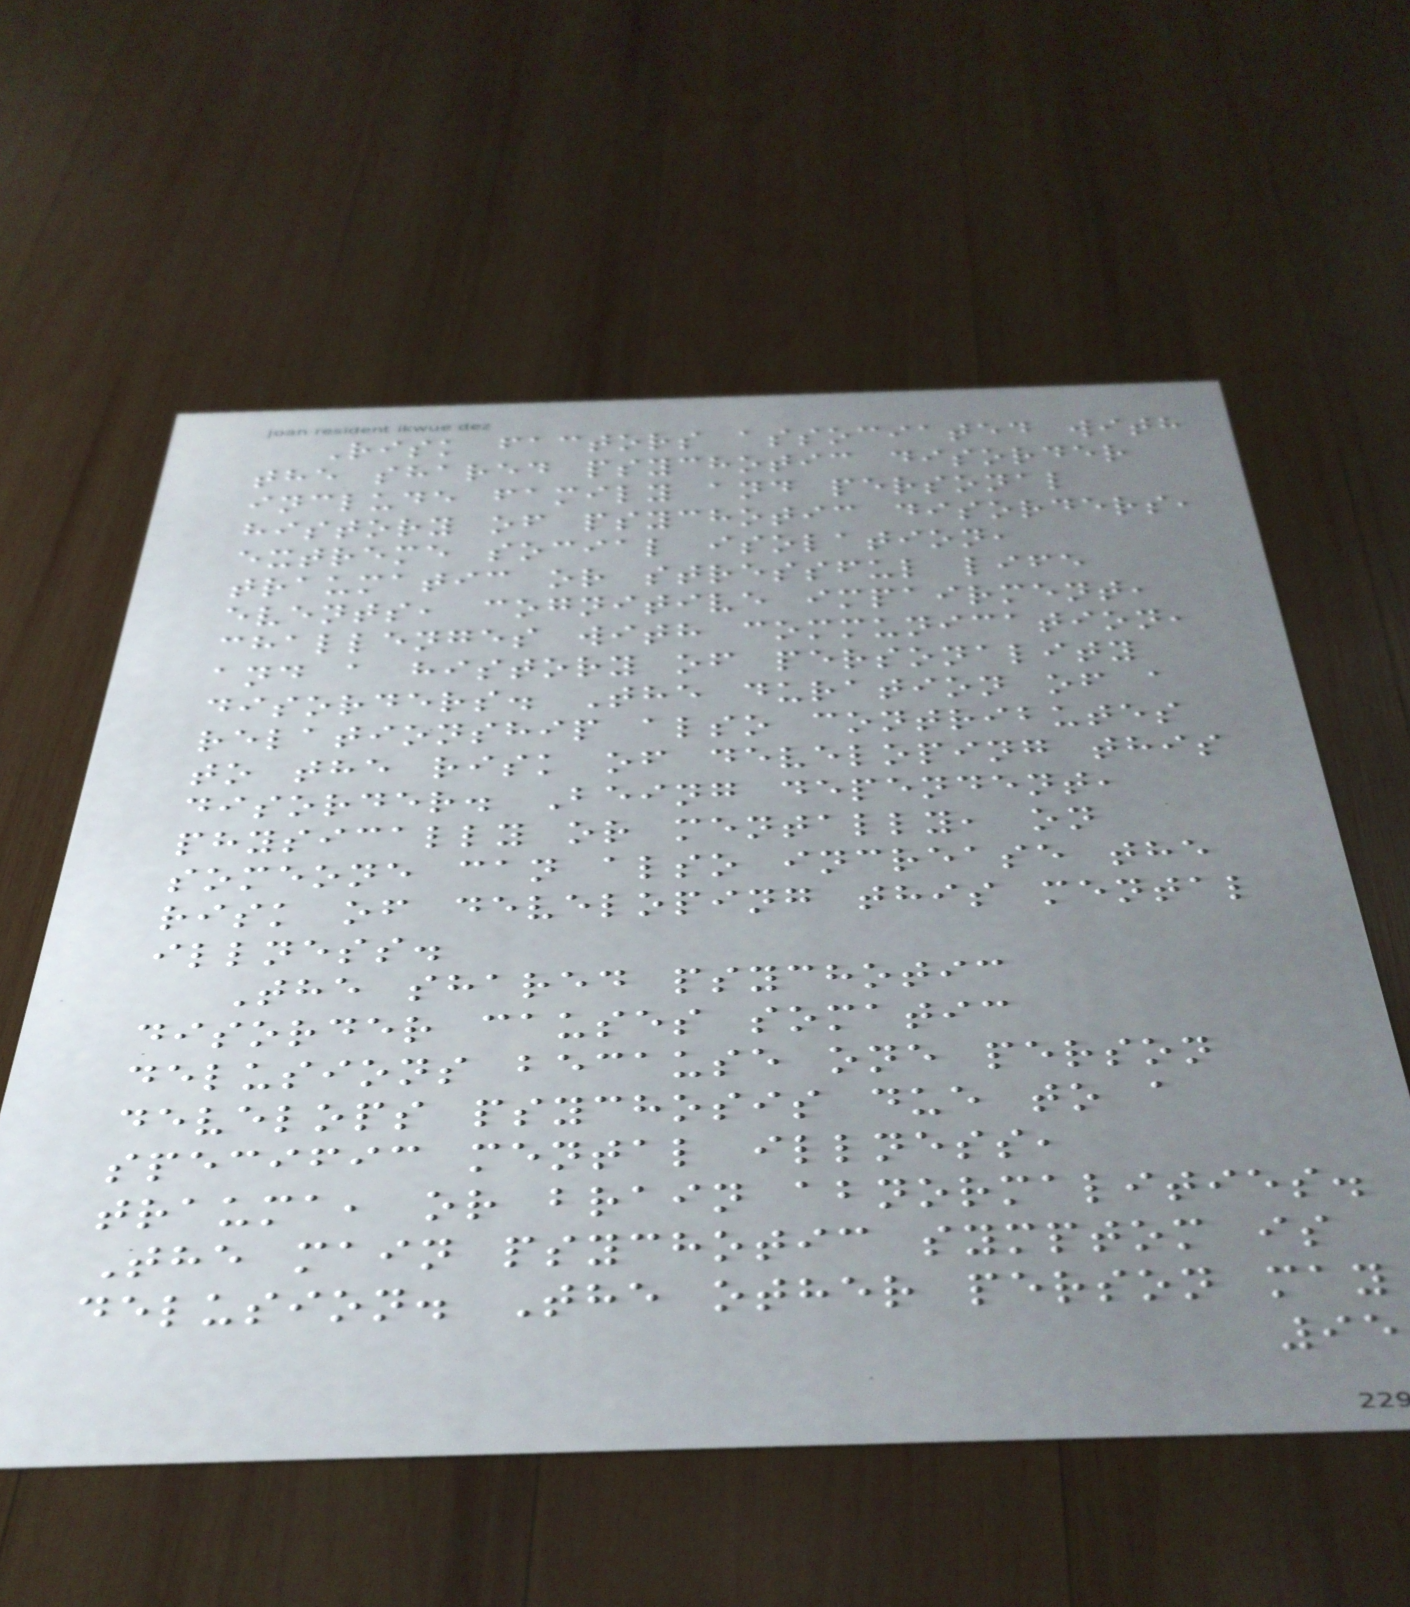Risk factors associated with
the shared psychotic disorder
include family and personal
history of psychotic disorders,
extreme social isolation,
traumatic or stressful life
events, cognitive impairment,
challenges with communication,
and a history of personality
disorders. The duration of a
relationship also contributes
to the risk of developing this
disorder. Being dependent,
physically or mentally, on
someone can also increase the
risk of developing this mental
illness.
The shared psychotic
disorder causes somatic
delusions because one person
develops psychosis due to a
specific mental illness,
trauma, or brain abnormalities.
The main psychotic symptom is
delusion. The other person may
95
